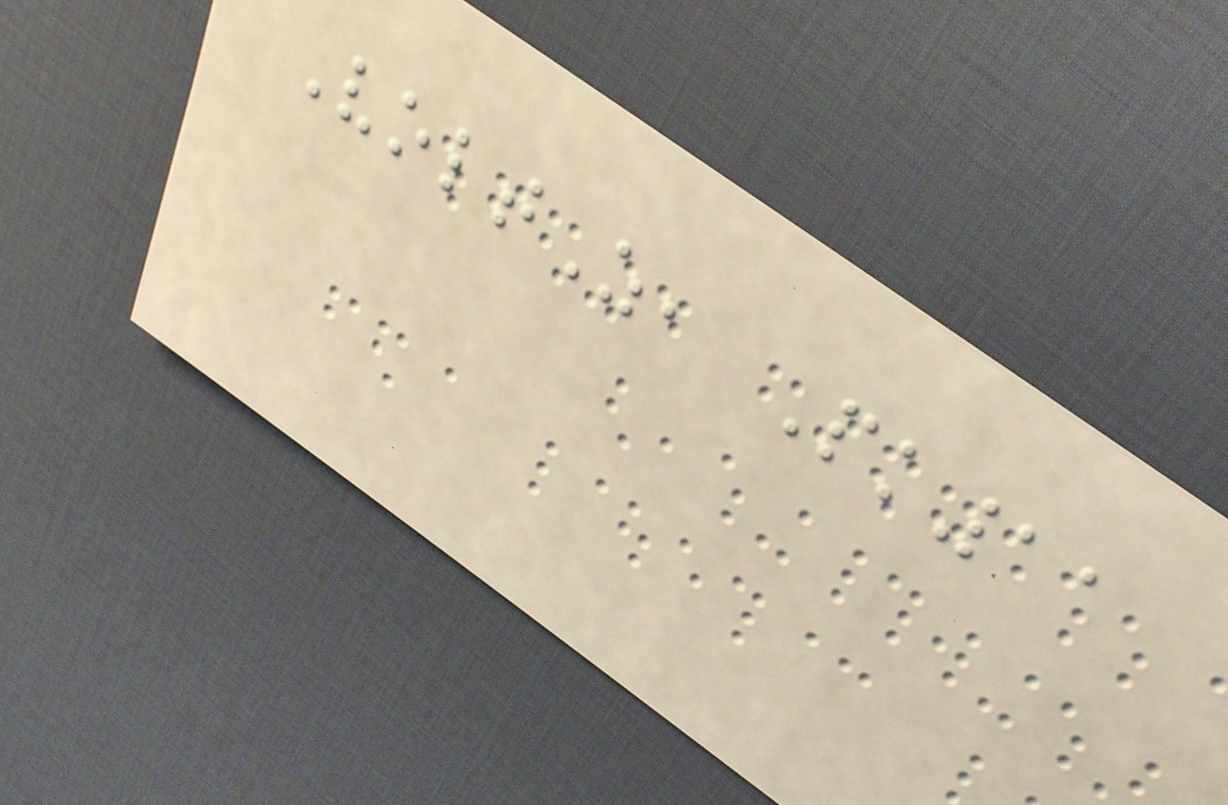VoltZ, Pk11
